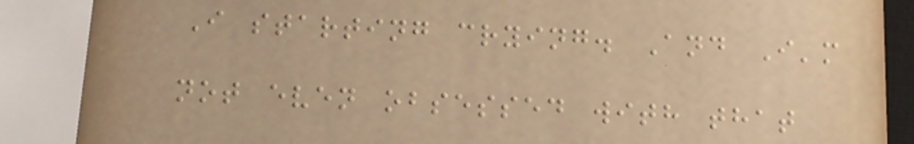I starting crying. And I'm
not even obsessed with that
